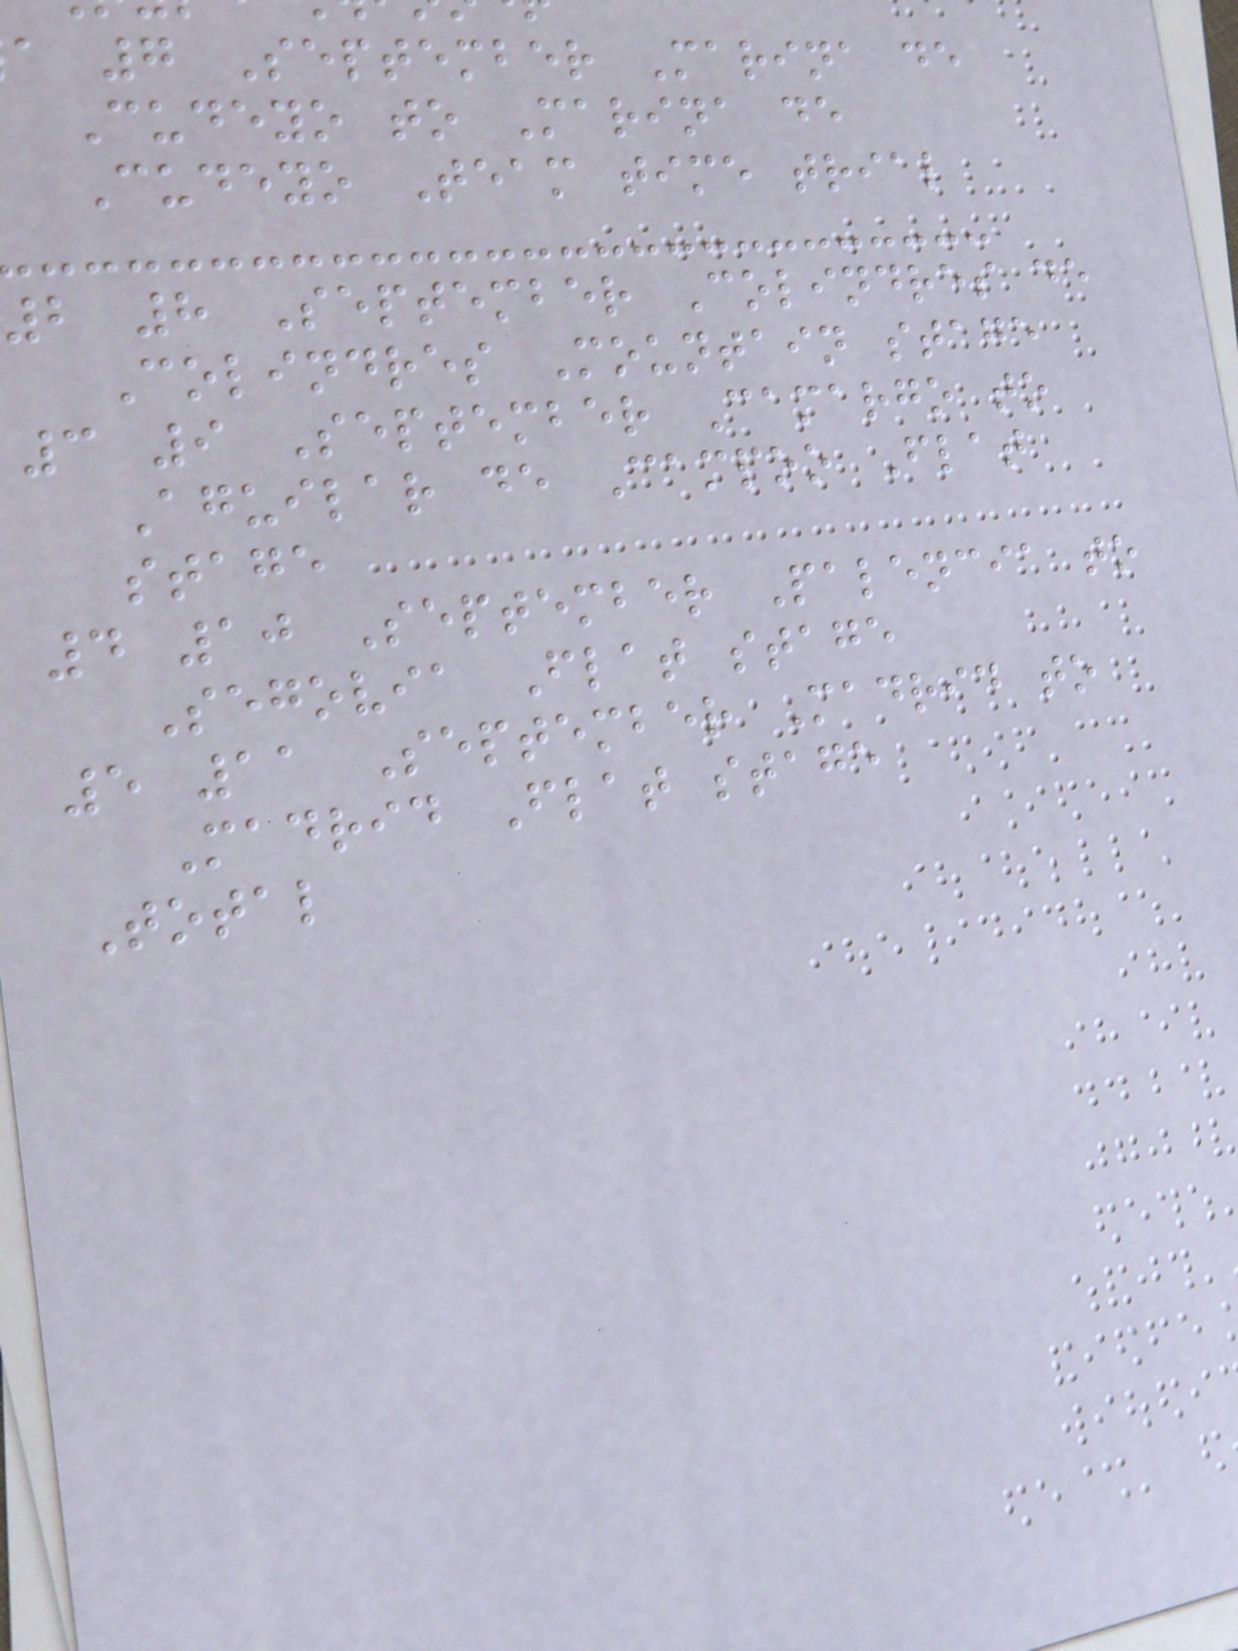a 7 September Marina de
Cudeyo to Marina de
Cudeyo Team time trial
2 8 September Colindres de
Colindres Mountain stage
3 9 September Camargo to
Aguilar de Campoo Flat
stage
4 10 September Palencia to
Segovia Flat stage
5 11 September Madrid to
Madrid Flat stage
Total
